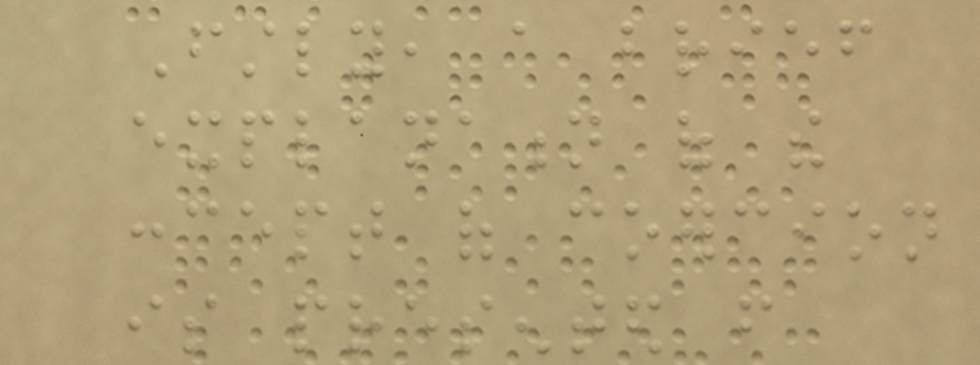Firstly, a brief
explanation of the
concept of coercion
is presented from
